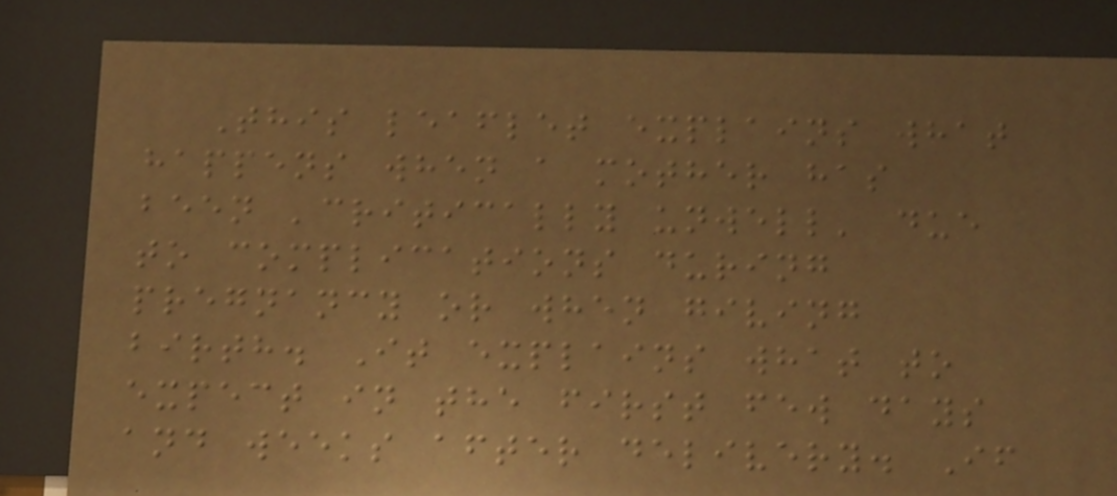This leaflet explains what
happens when a mother has
been 'critically unwell' due
to complications during
pregnancy or when giving
birth. It explains what to
expect in the first few days
and weeks after delivery. If
